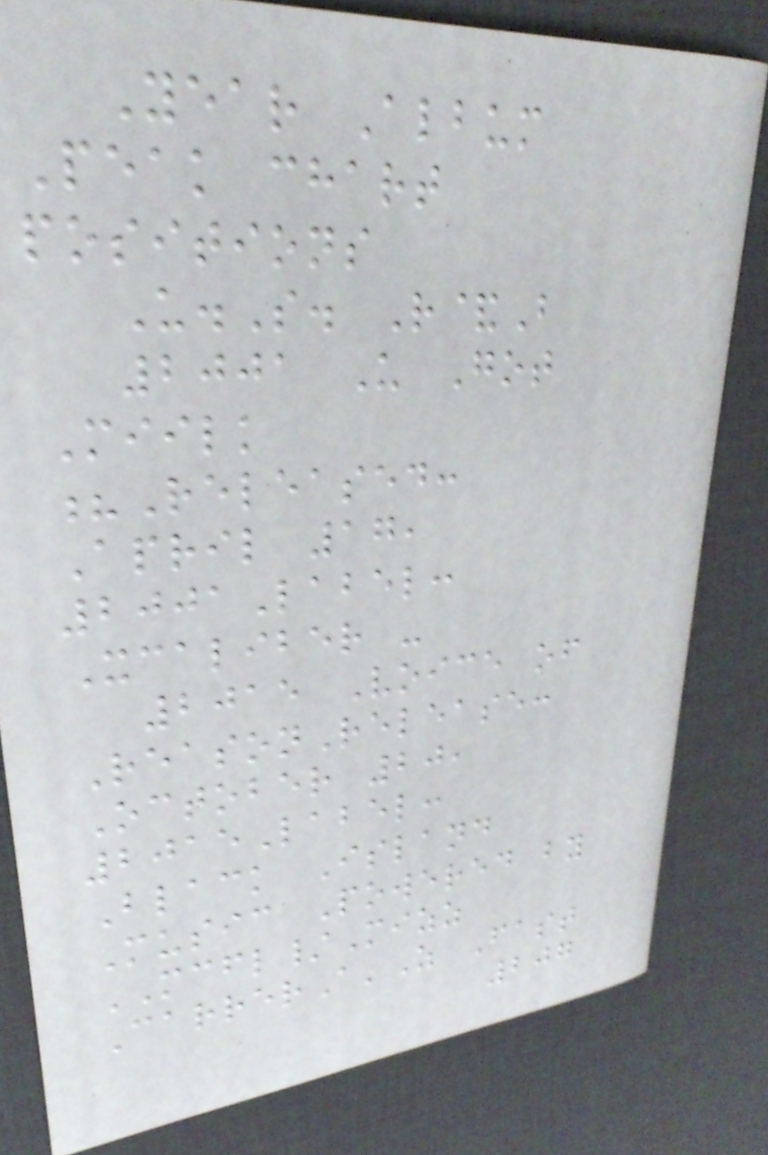Year Album
Peak chart
positions
U.S. R&B
2001 U Got
Miilk
?Released:
April 17,
2001Label:
Xcaliber -
2015 Voice of
ReasonRelease:
October 20,
2015Label:
Black Island
Music Powered by
MCFL/Mizz
CarrerA'Z Fast
207
